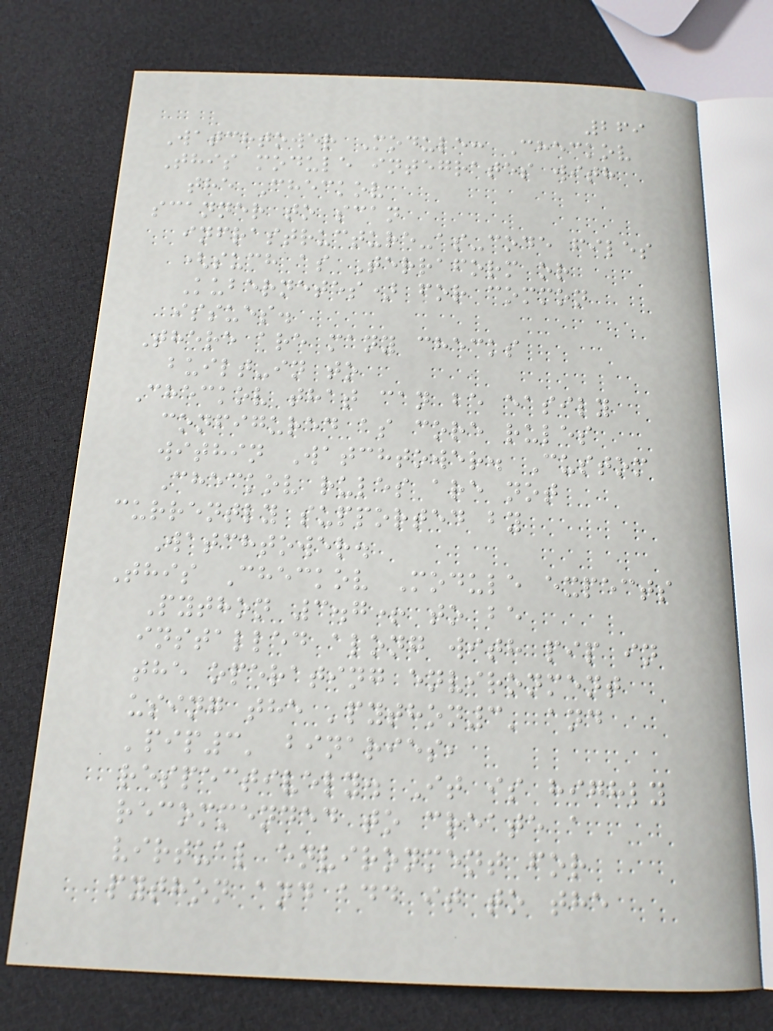269
Watchtower Module: Checkov
This module integrates with
the Checkov
scanner to scan
infrastructure-as-code files
(such as Terraform or
Kubernetes) for common
issues.
There are many checks
built-in to
Checkov that can be easily
configured as core rules
within Watchtower. Custom
Checkov rules are not
currently supported by
Watchtower.
This Checkov Module expects
Python 3.7+ to be
installed along with pip in
the operating environment
using the 'python3' and
'pip3' binaries,
respectively. It is highly
recommended to create a
virtual environment for
python and add it to the
